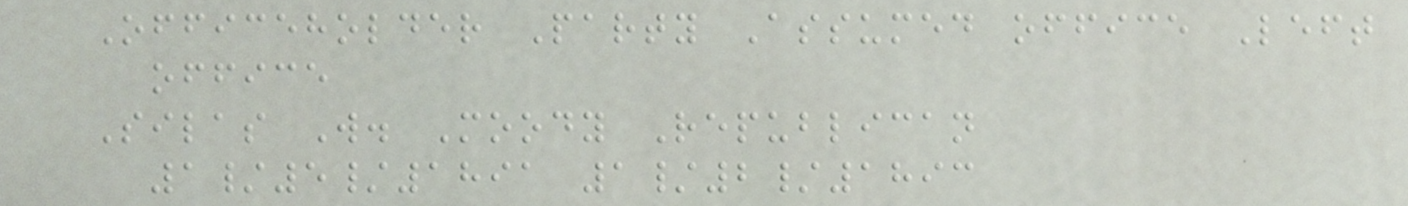Officeholder Party Assumed office Left
office
Silas W. Moody Republican
1/5/1891 1/2/1893
